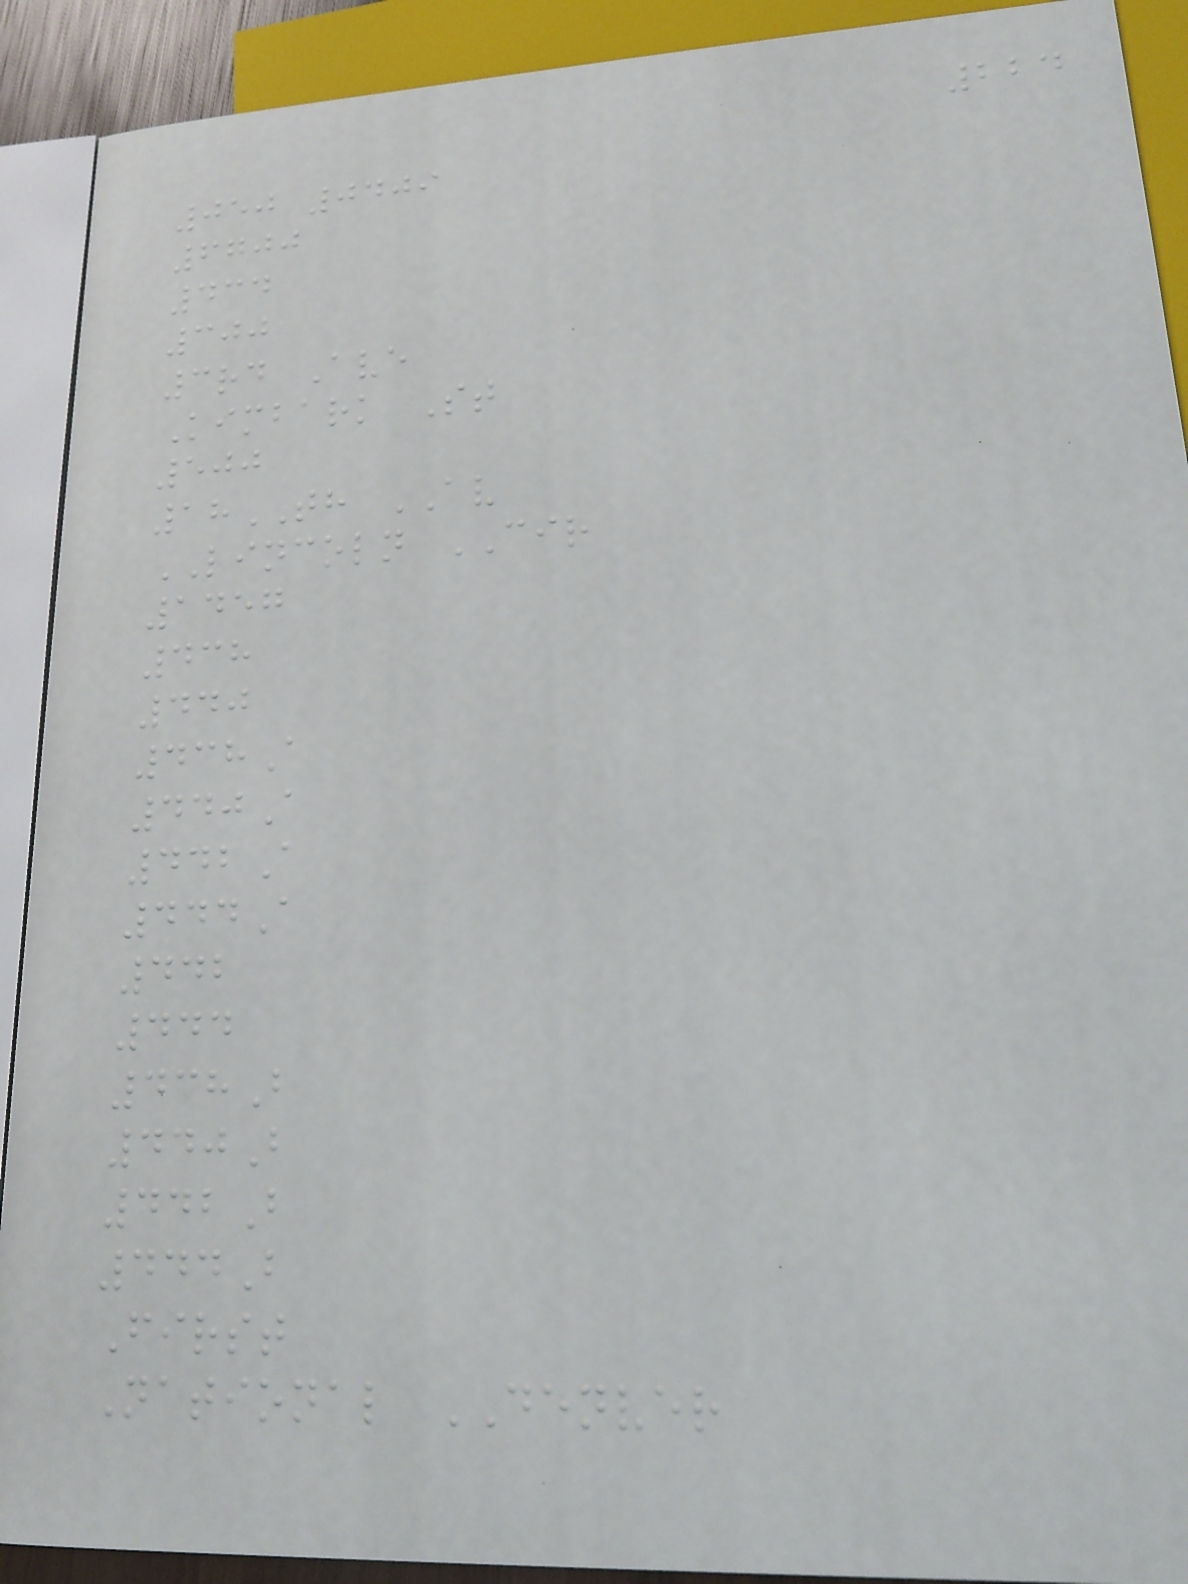224
050 0409
6700
434
300
3rd Ave
Kimbark St
500
18TH AV
LINCOLN CIR
1457
438
440
438A
440A
442A
444A
442
444
438B
440B
442B
444B
First
National DENVER
